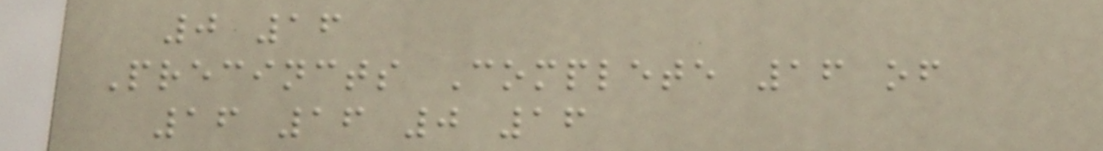0 16
Precincts Complete 16 of
16 16 0 16
